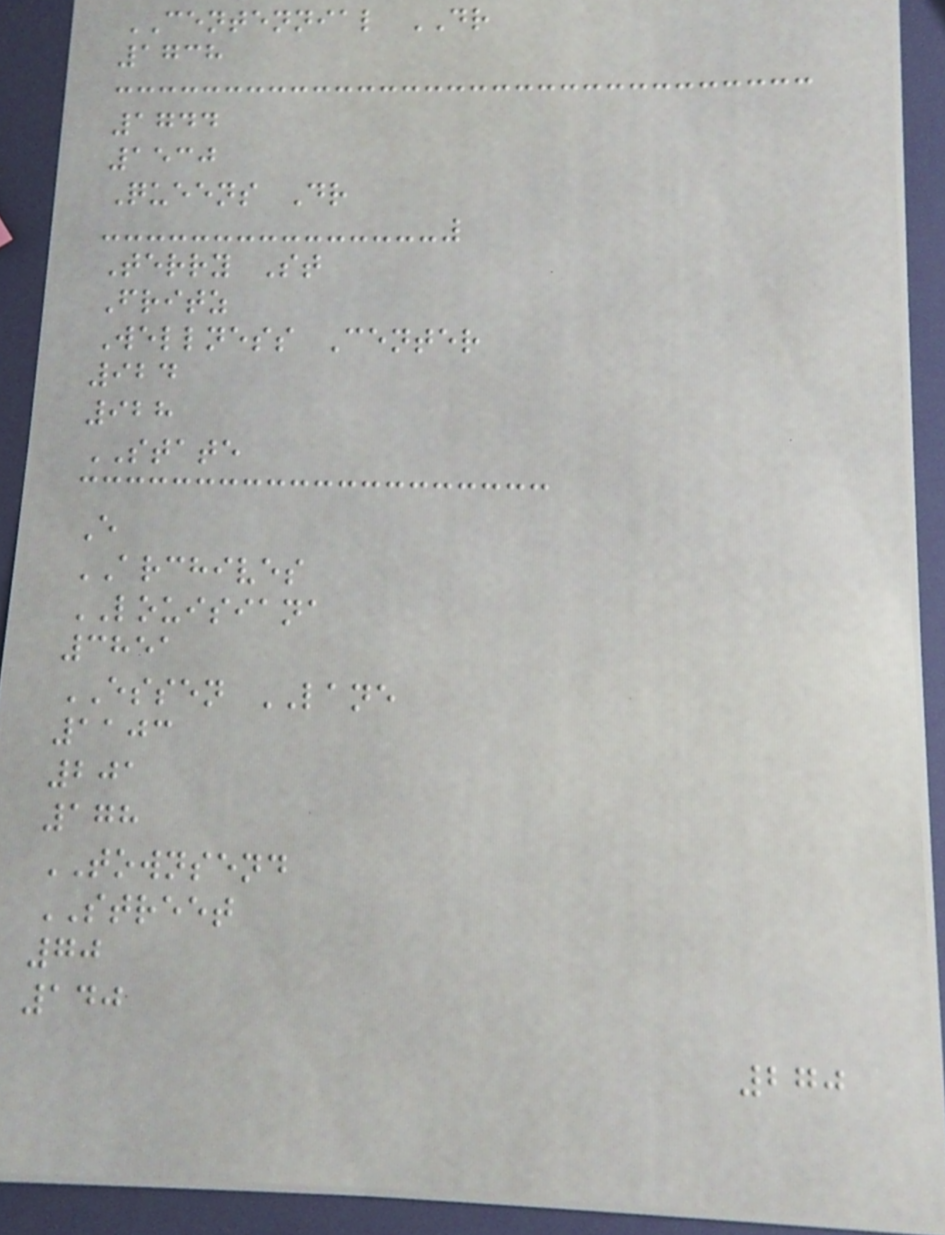CENTENNIAL DR
1738
1744
1530
Queens Dr
Terry St
Fritz
Wellness Center
924
928
STATE
E
ARCHIVES
LOUISIANA
3851
ESSEN LANE
1103
201
178
TOWNSEND
STREET
70
140
270
